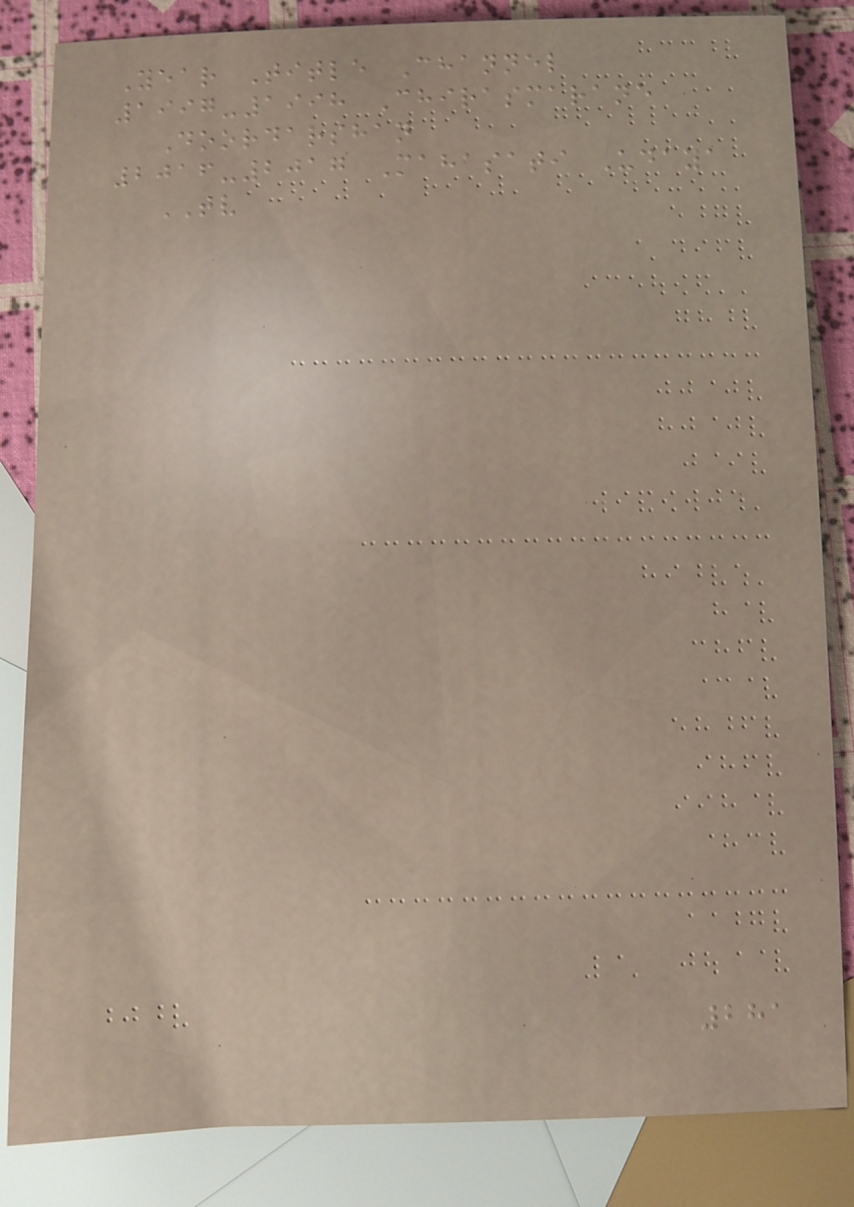Year Title Channel
1997-1998 Chirasmarane
Doordarshan
2016-2017 Mahasati Udaya
TV
281
